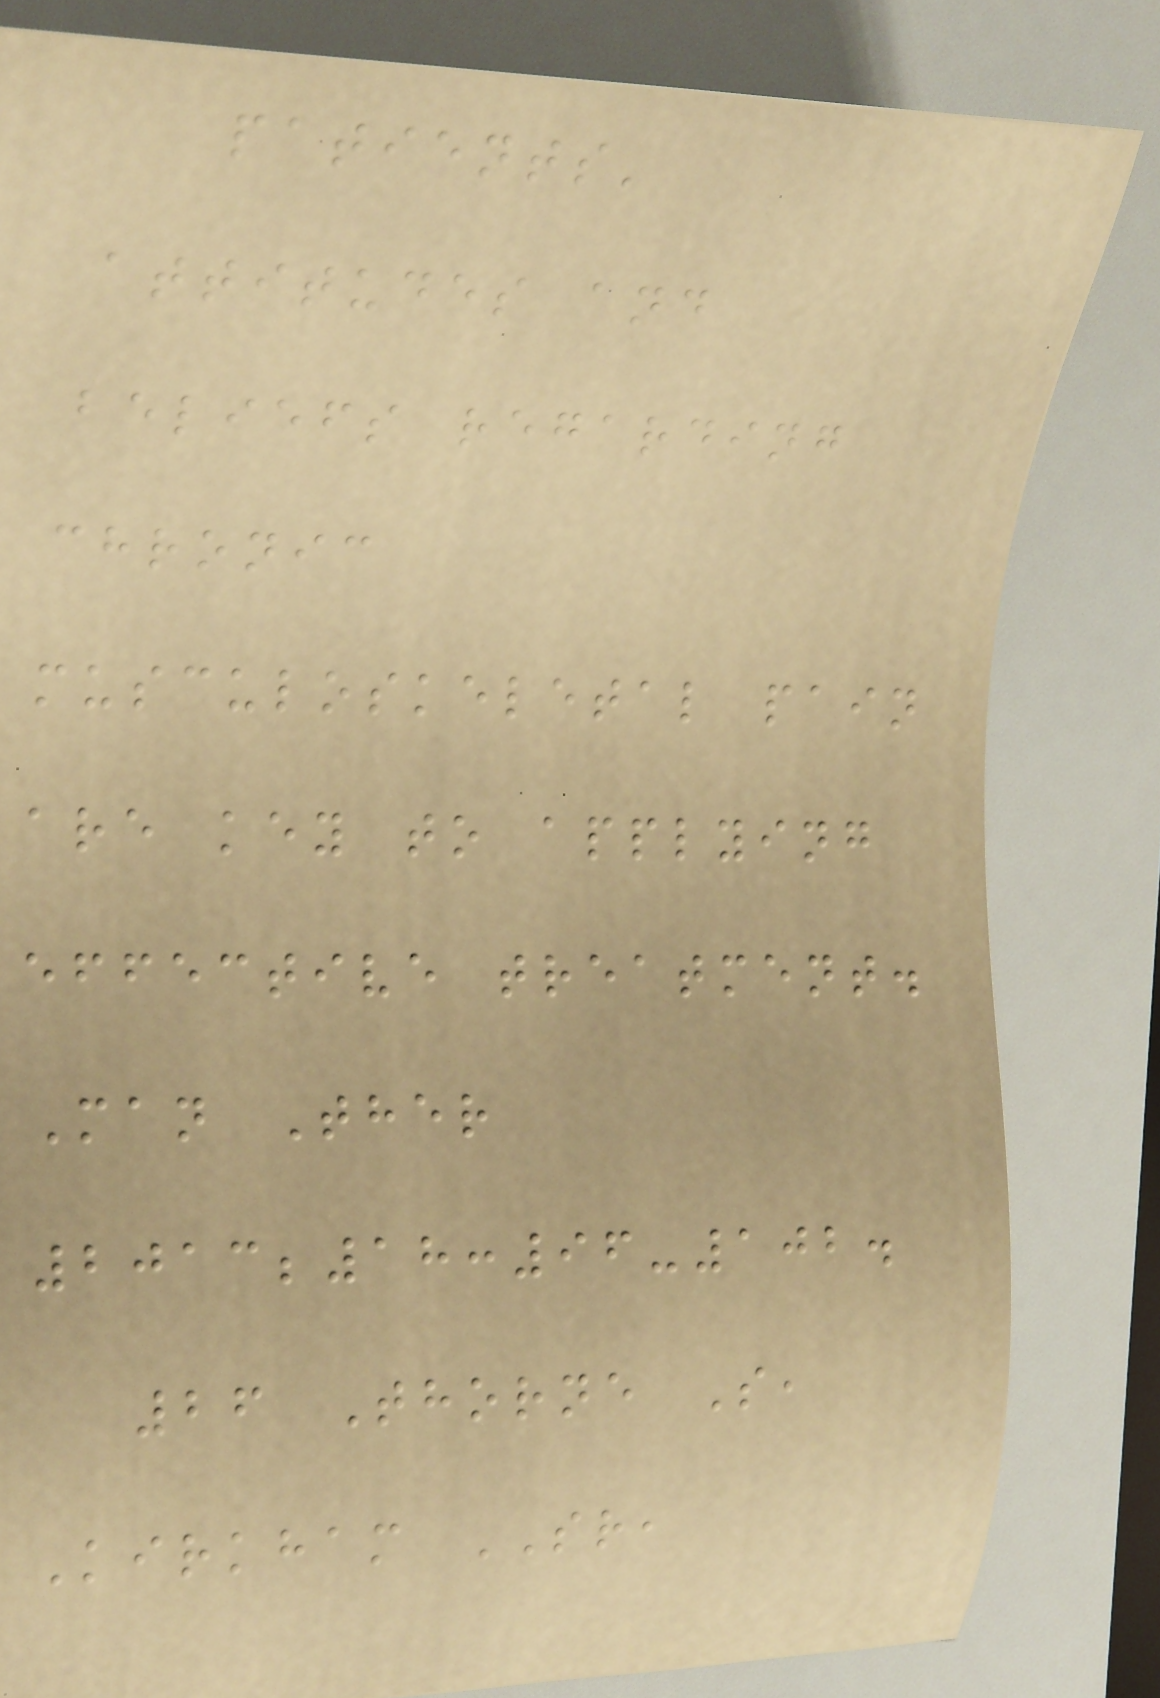patients'
attitudes and
beliefs regarding
chronic
musculoskeletal pain
are key to applying
effective treatment.
Man Ther
2013;18:96-102.
26 Thorne S,
Kirkham SR,
